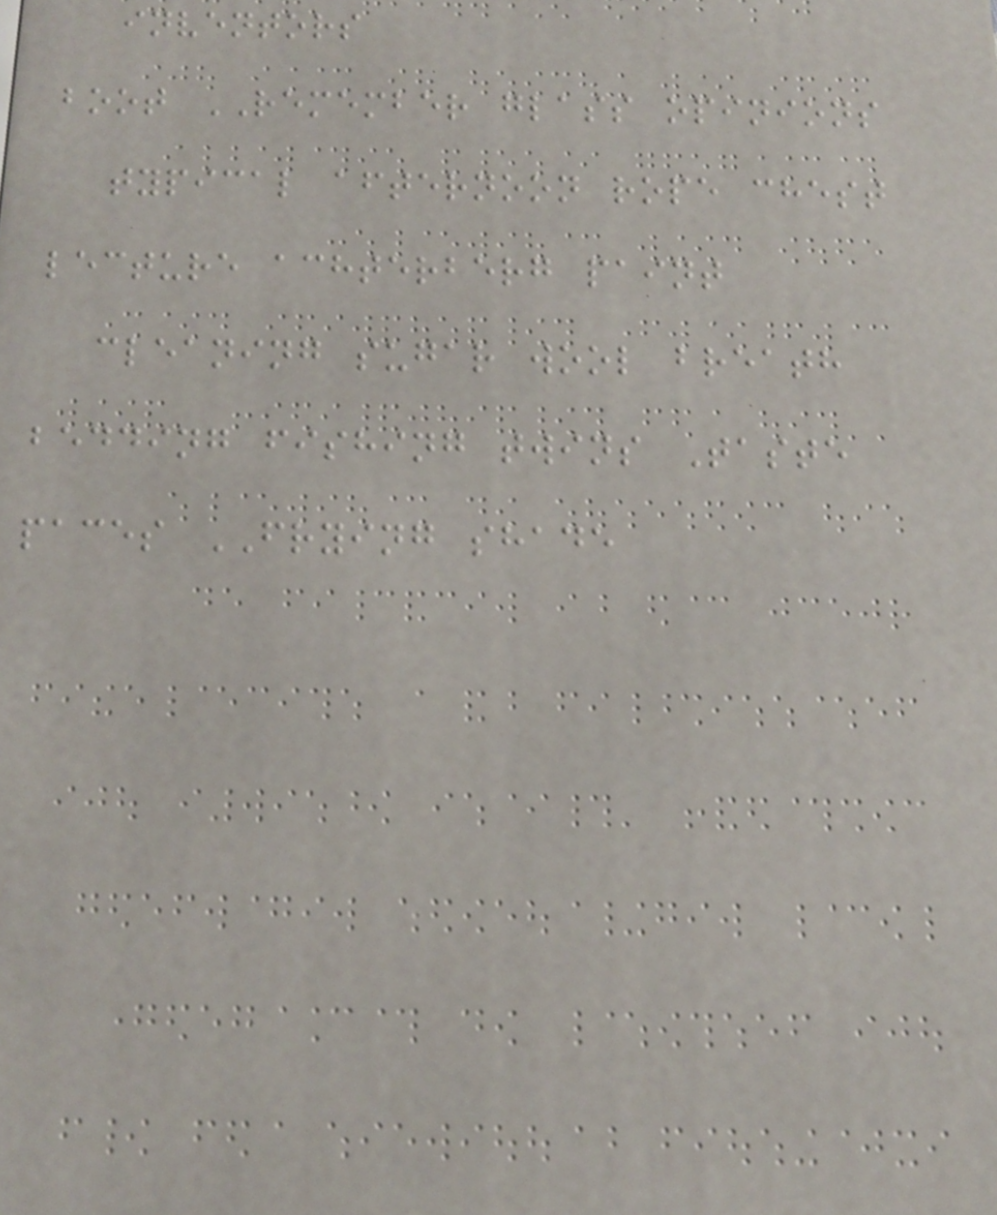inventors
boot REMEMBER glass opinions
typical afternoon rope chest
lecture achterberg paint
cleaning sugar wool breath
bedding fishing twins Taste
paces FRYING shade
